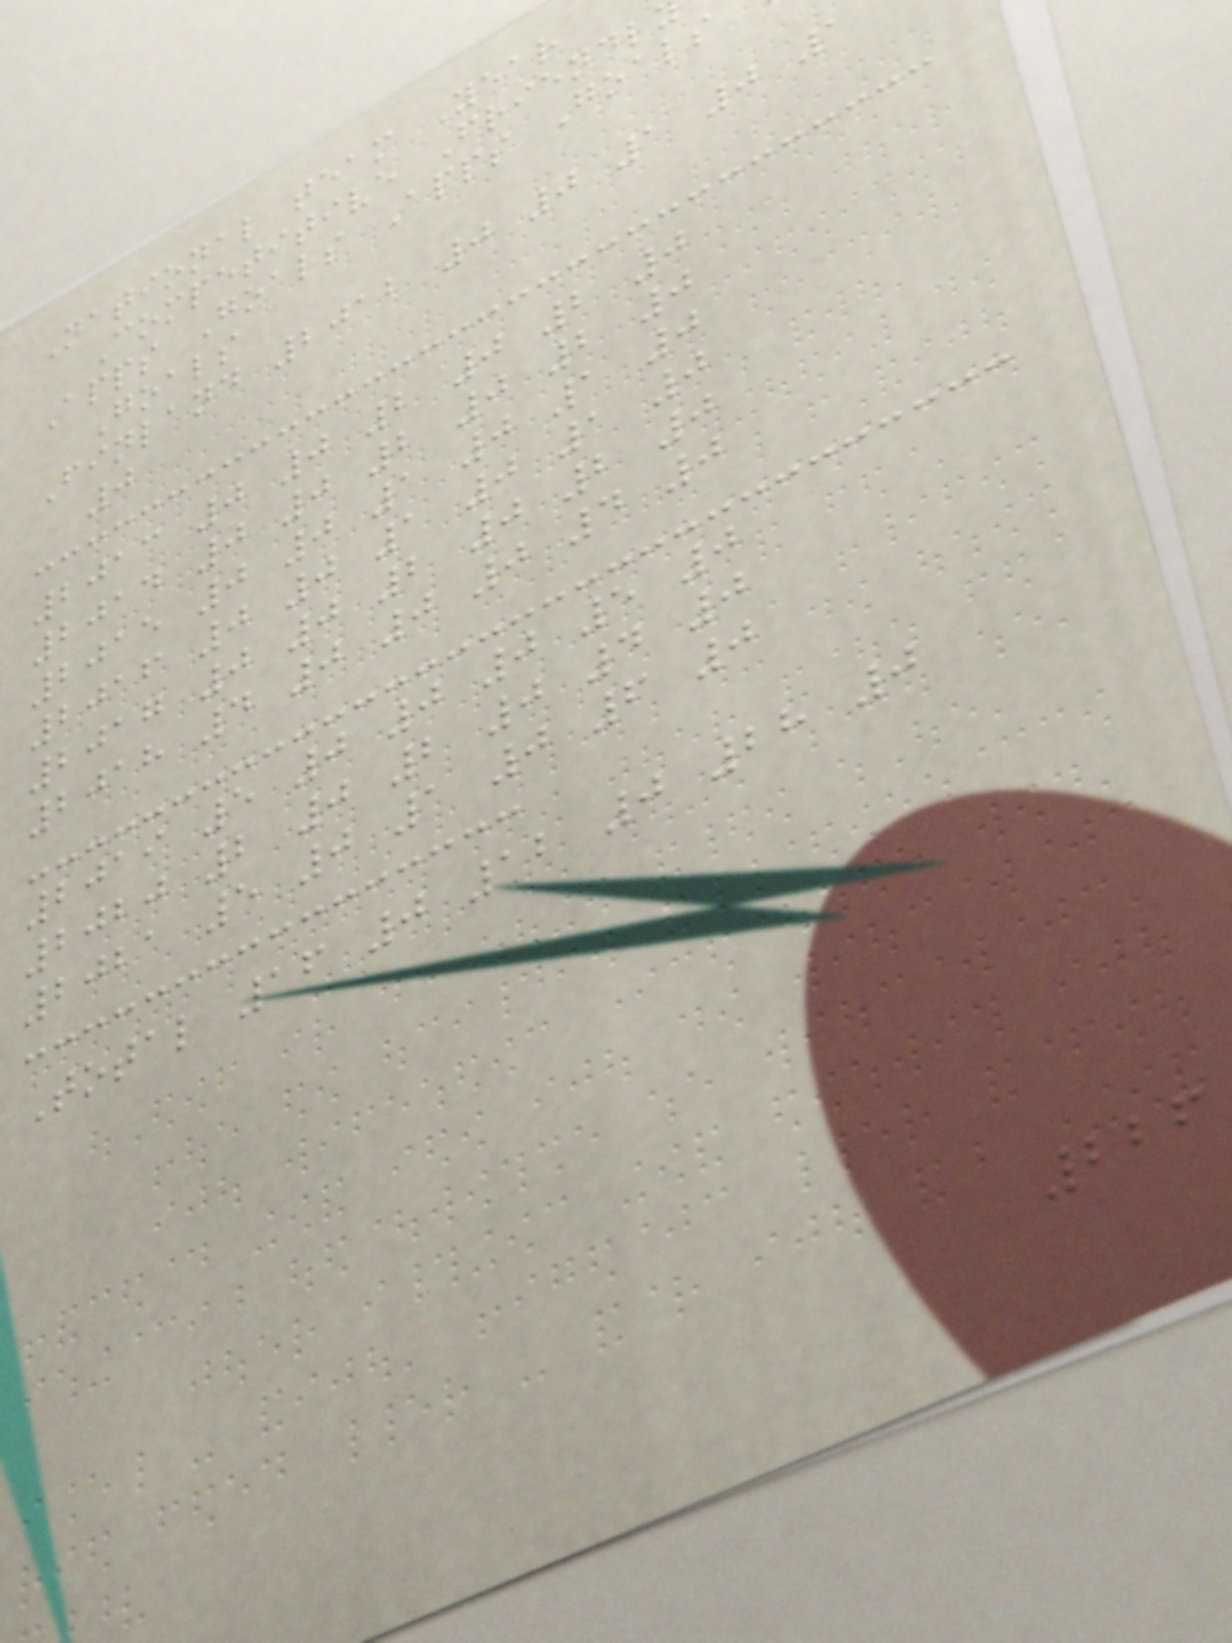National team Year
Competitive Friendl
Apps Goals Apps Goals
Goals
Finland 2012 0 0 1 0 1
0
2013 0 0 2 0 2 0
2014 0 0 2 0 2 0
2015 0 0 1 0 1 0
2016 0 0 1 0 1 0
2017 0 0 2 0 2 0
2018 4 0 0 0 4 0
2019 5 0 0 0 5 0
2020 2 0 2 0 4 0
2021 5 0 1 0 6 0
Total 16 0 12 0 28 0
226
